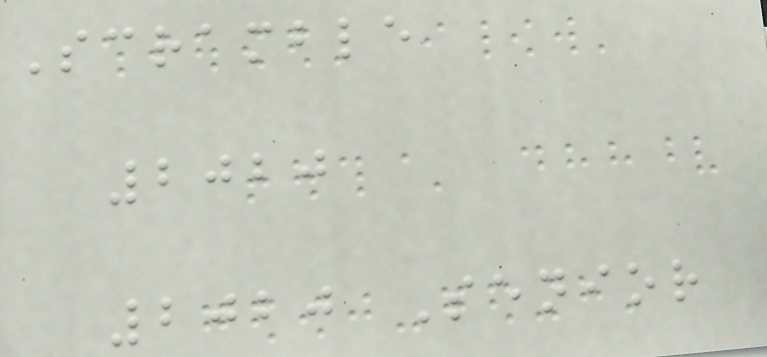Scramble
2020
2020 Senior
